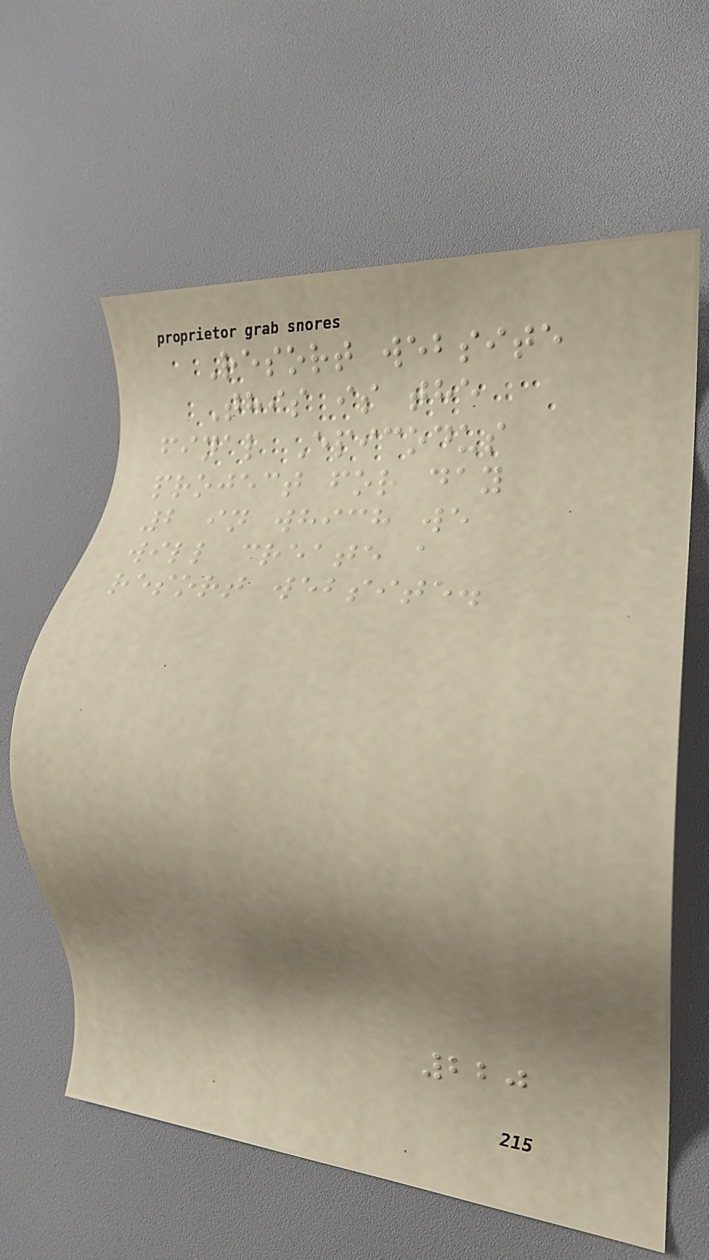Resort website
This is the
final Epicodus
project for day
2 in which we
will create a
resort website.
220
